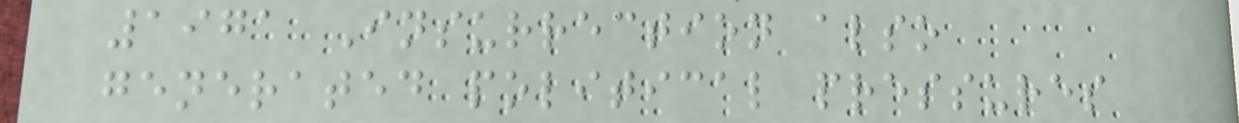1971 Insurrection also
generated political pressures
